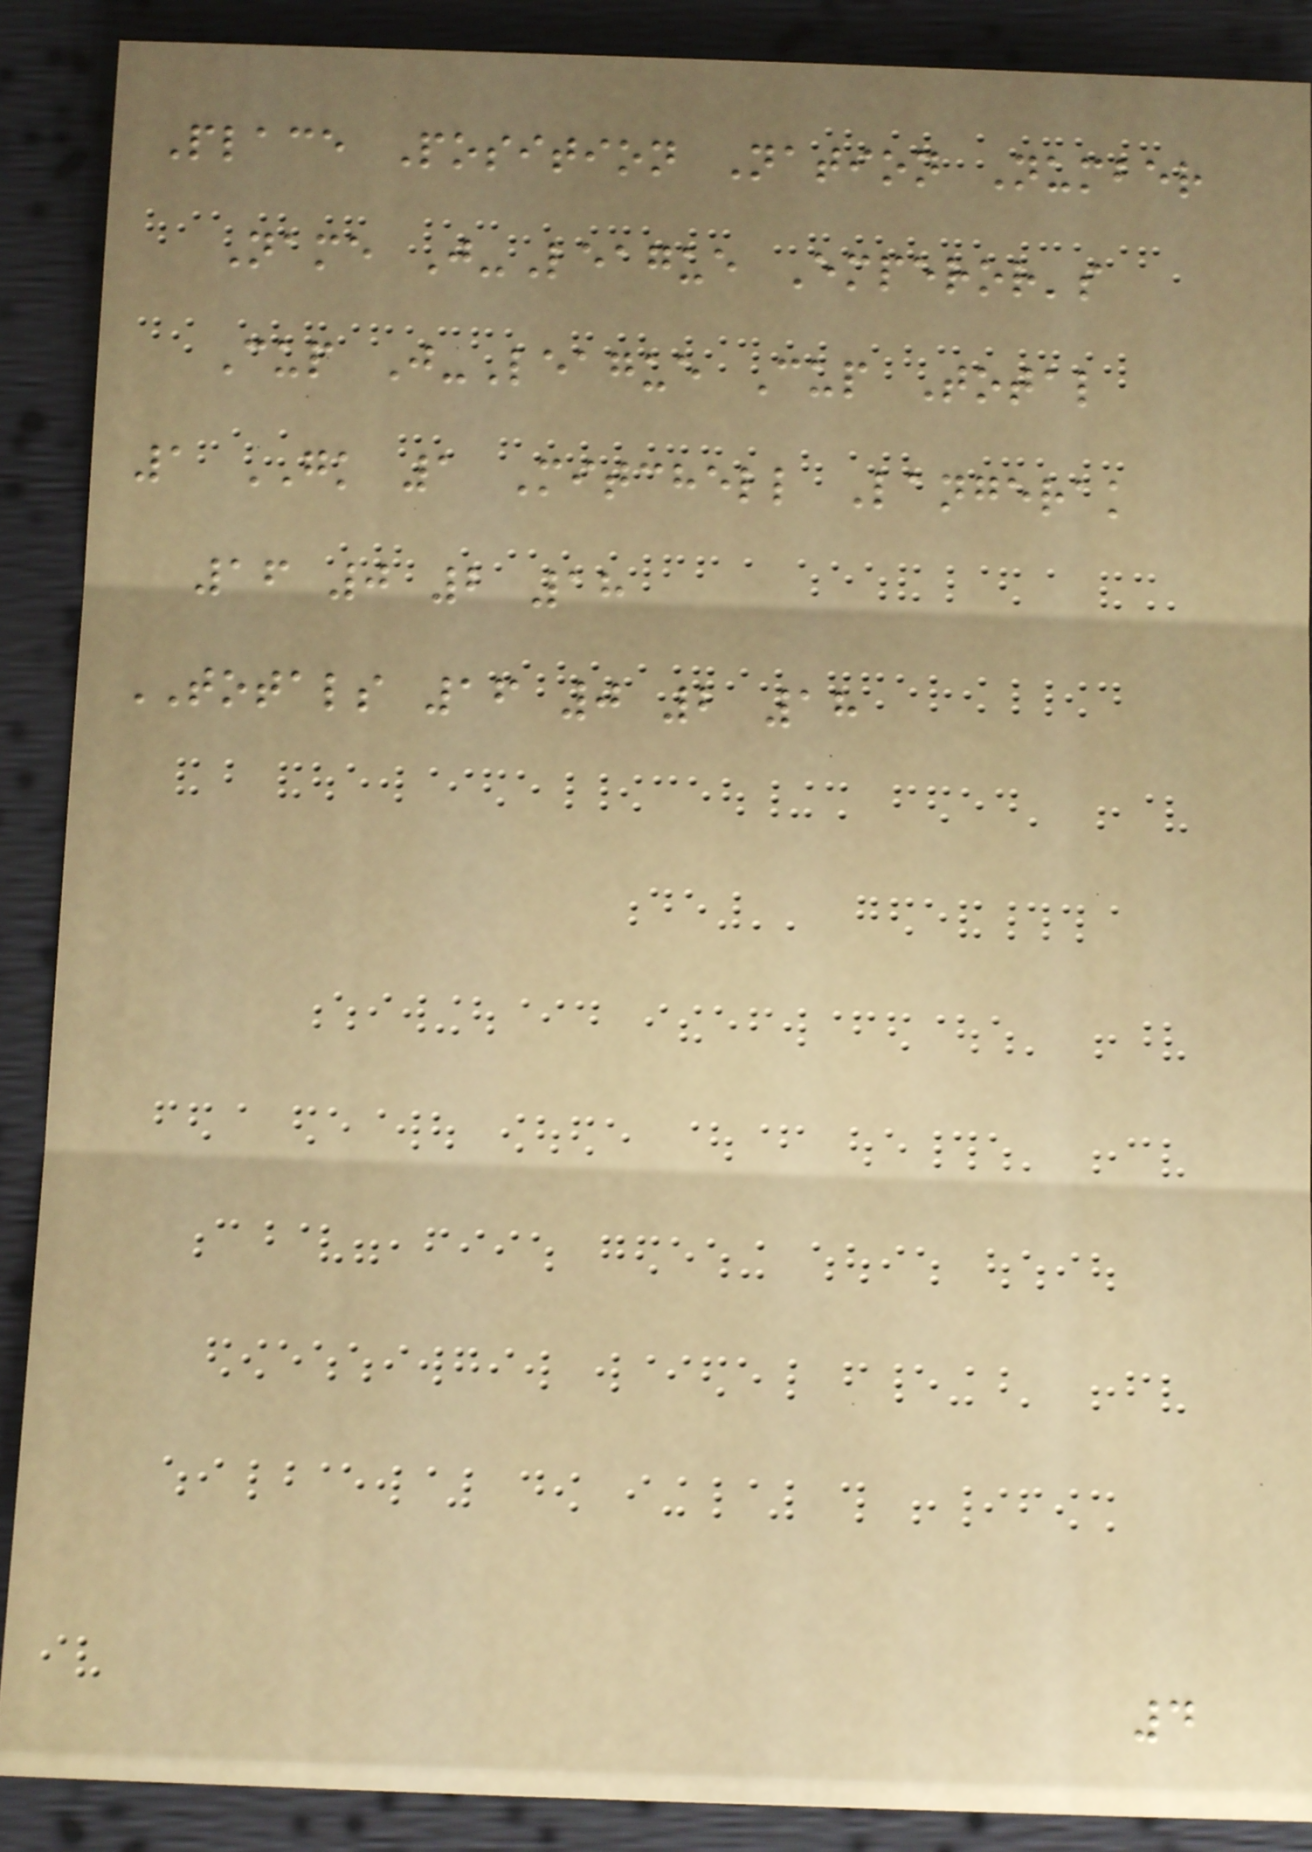Place Position Nation Number
Name J-League Emperor's
Cup J-League Cup Total
1 GK 1 Mitchell Langerak
16 0 2 18
TOTALS 16 0 2 18
4
